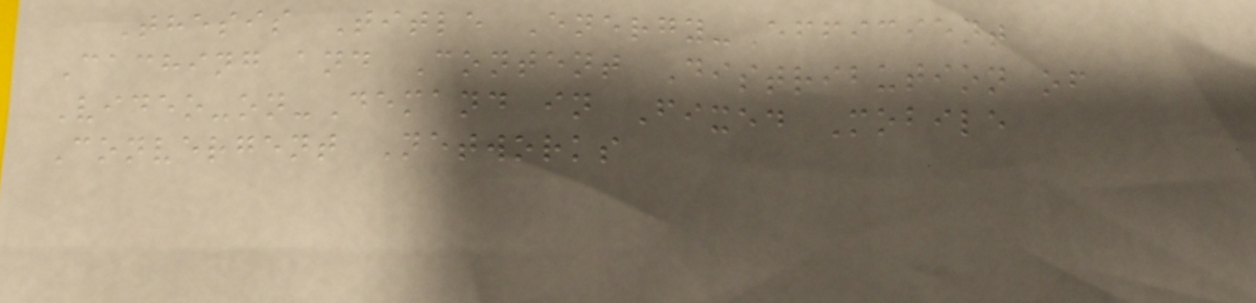Thesis Title Energy-Efficient
Caching and Content Distribution of
Video-on-Demand in Fixed Mobile
Convergent Networks
